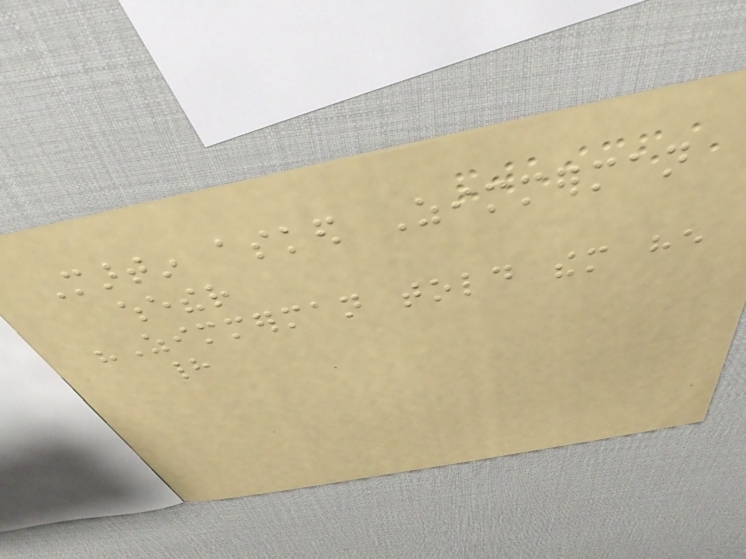Martin asked Zimmerman
whether
"Zimmerman told them he
had
